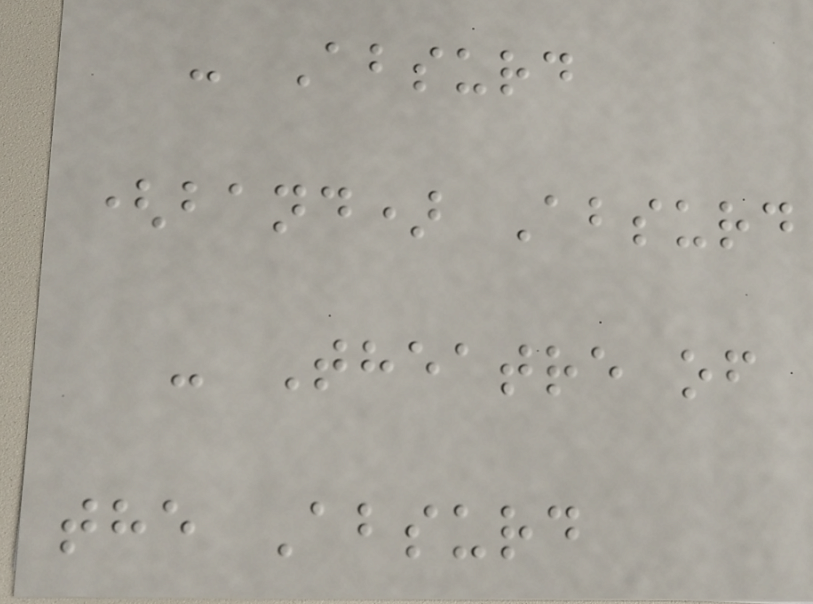- Absurd
(band) Absurd
- Theatre of
the Absurd
